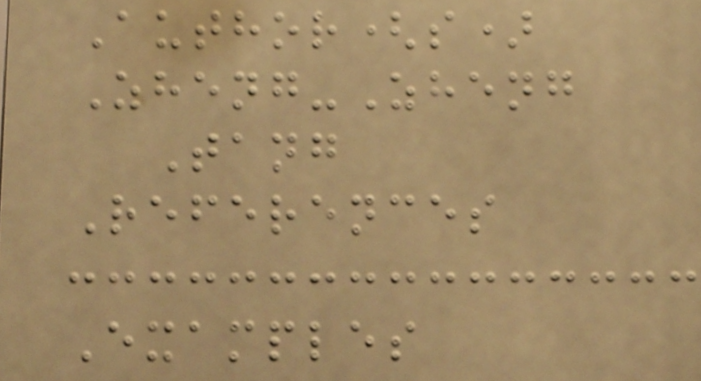Author(s)
Zheng-Zheng
Tang
References
Examples
